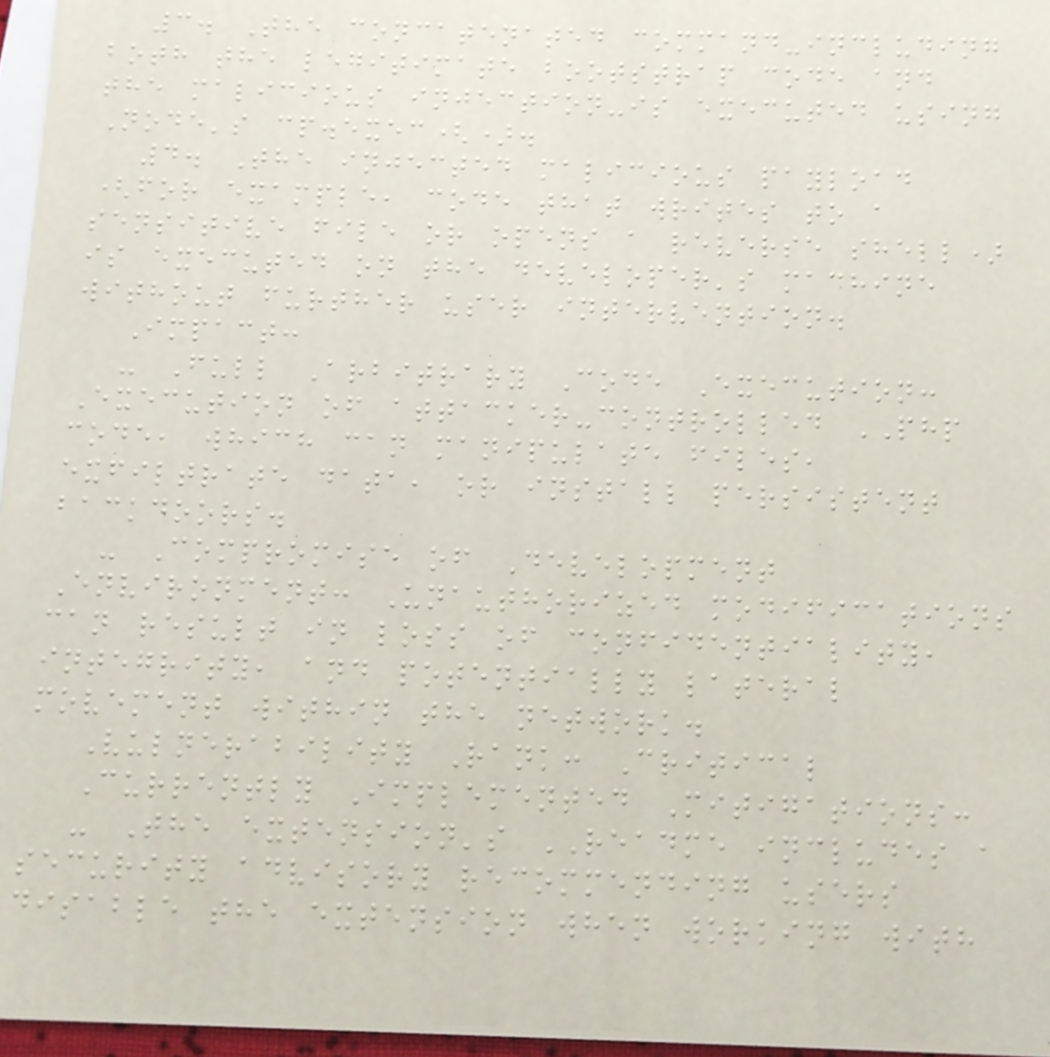3. The concatenated command-including
both the legitimate bootstrap code and
the malicious injection-is executed using
Node's cp.exec().
4. The injected malicious payload
(for example, code that writes to a
sensitive file or opens a reverse shell)
is executed on the developer's machine
without further user intervention.
Impact:
- Full Arbitrary Code Execution:
Execution of attacker-controlled PHP
code, which can manipulate files,
exfiltrate data, or install persistent
backdoors.
- Compromise of Development
Environment: Unauthorized modifications
can result in loss of confidentiality,
integrity, and potentially lateral
movement within the network.
Vulnerability Rank: Critical
Currently Implemented Mitigations:
- The extension's README includes a
security advisory recommending users
disable the extension when working with
